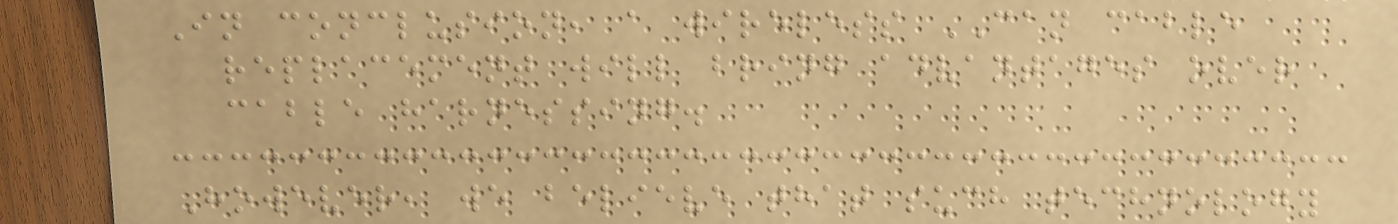In conclusion, a wireless CAN cable
replacement will bring advantages over
cable harnessing.
However, we believe that such technology
